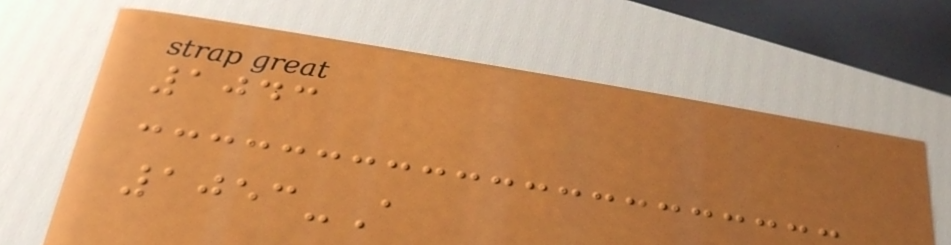1043
1053-A
